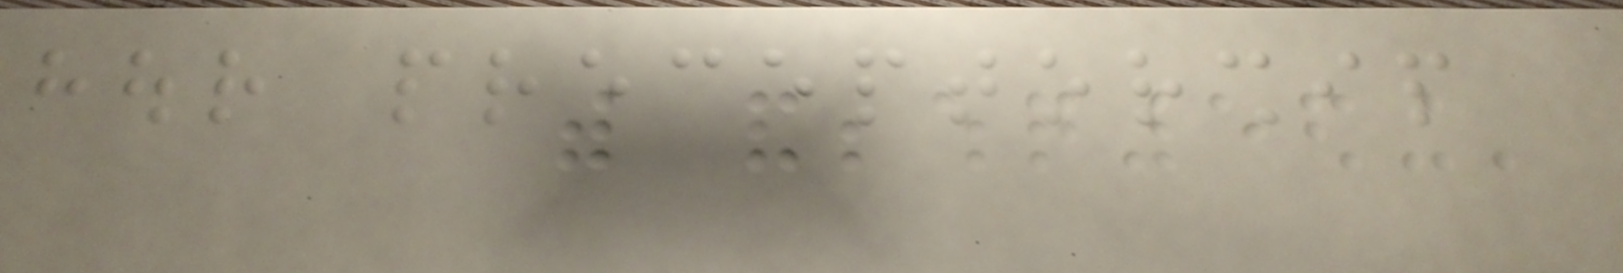hour preceptorship
